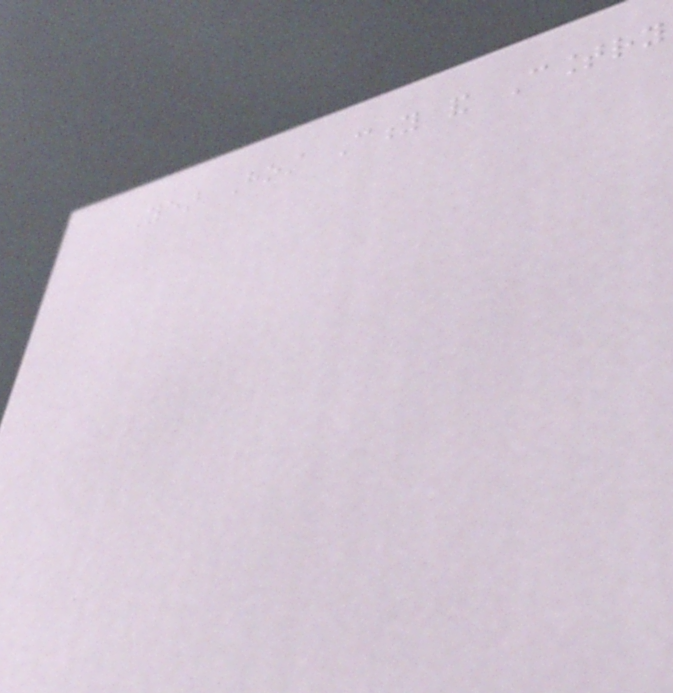Year Host City and Country
